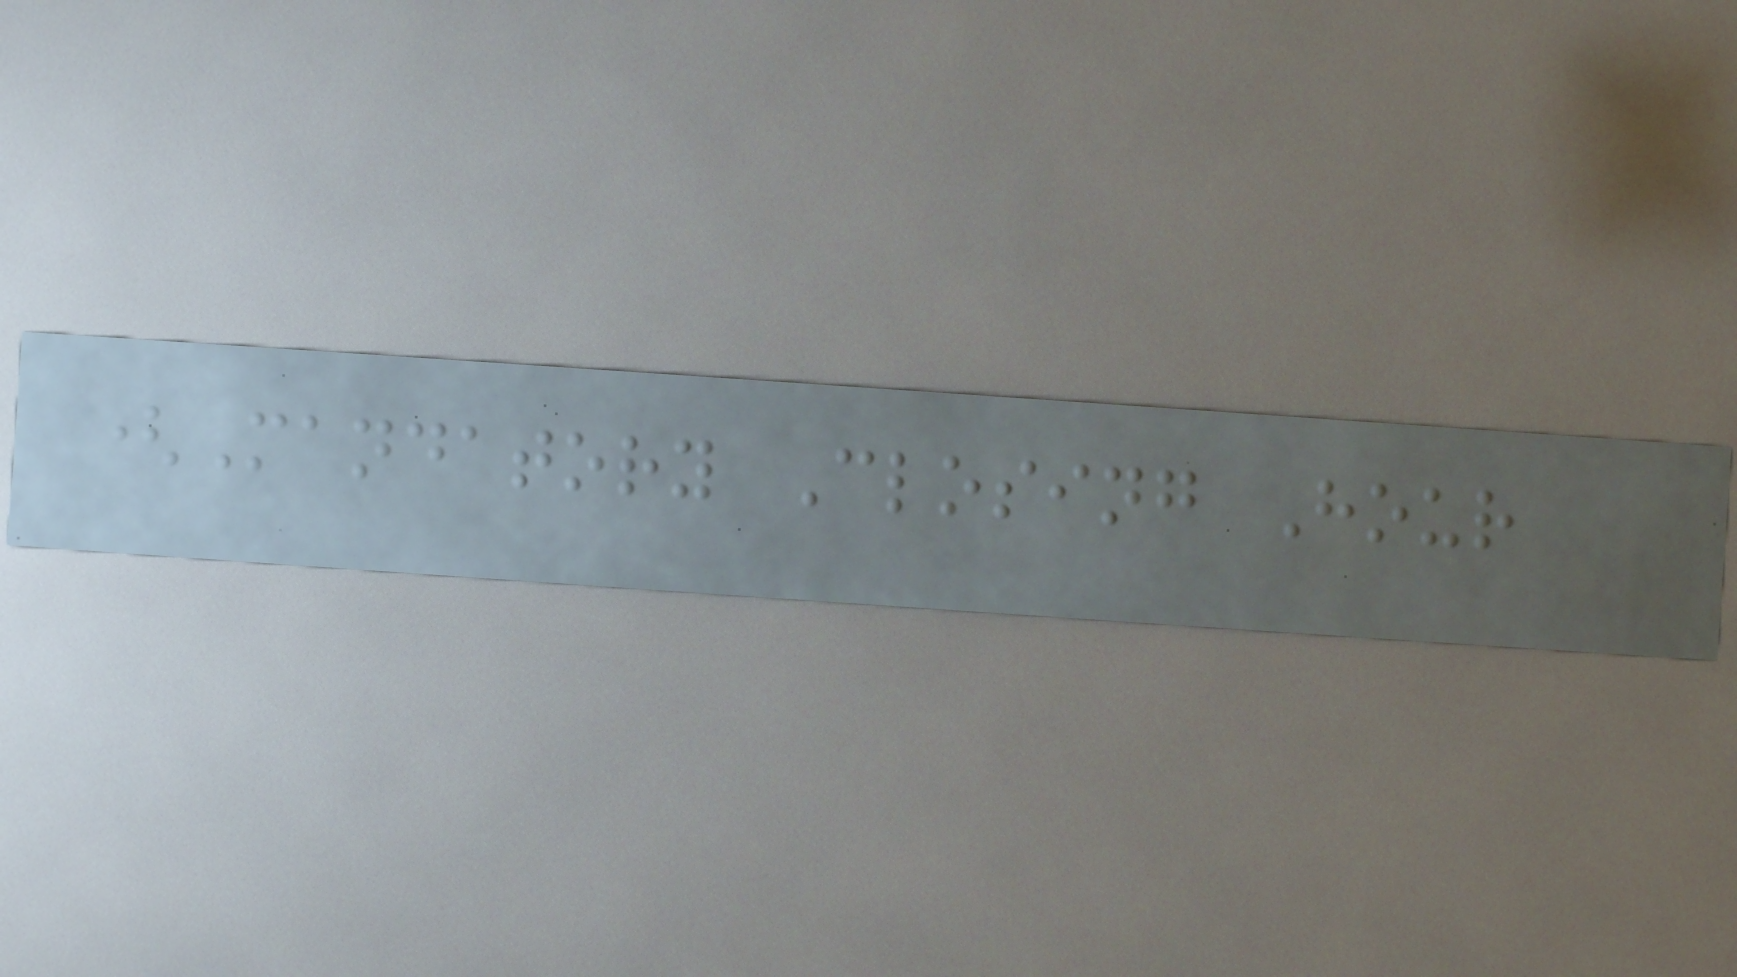(Mandatory Closing Hour
